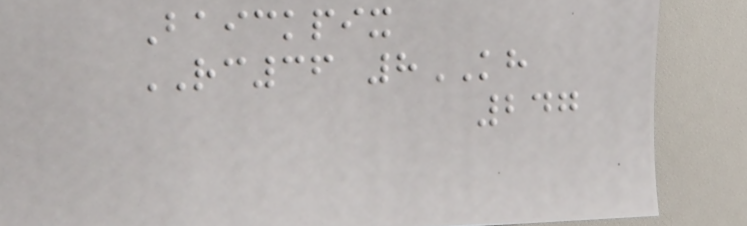Baickpix
RC36 8KH
247
